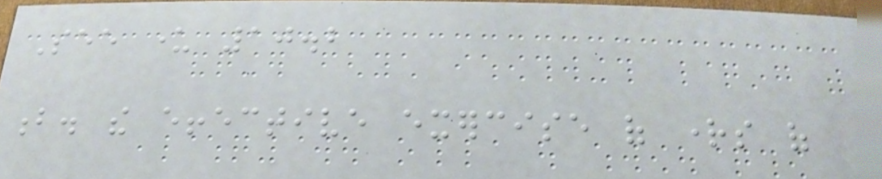See under 10.2
b. the effective exercise of rights of
